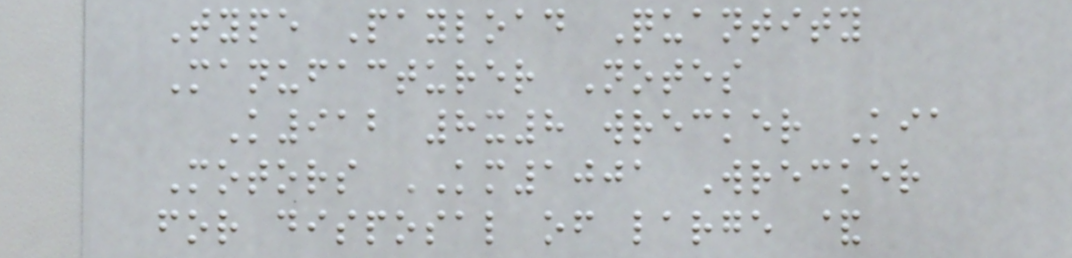Type Payload Quantity
Manufacturer Notes
K912 8x8 wrecker Kia
Motors KM1001 Wrecker
for disposal of large &
